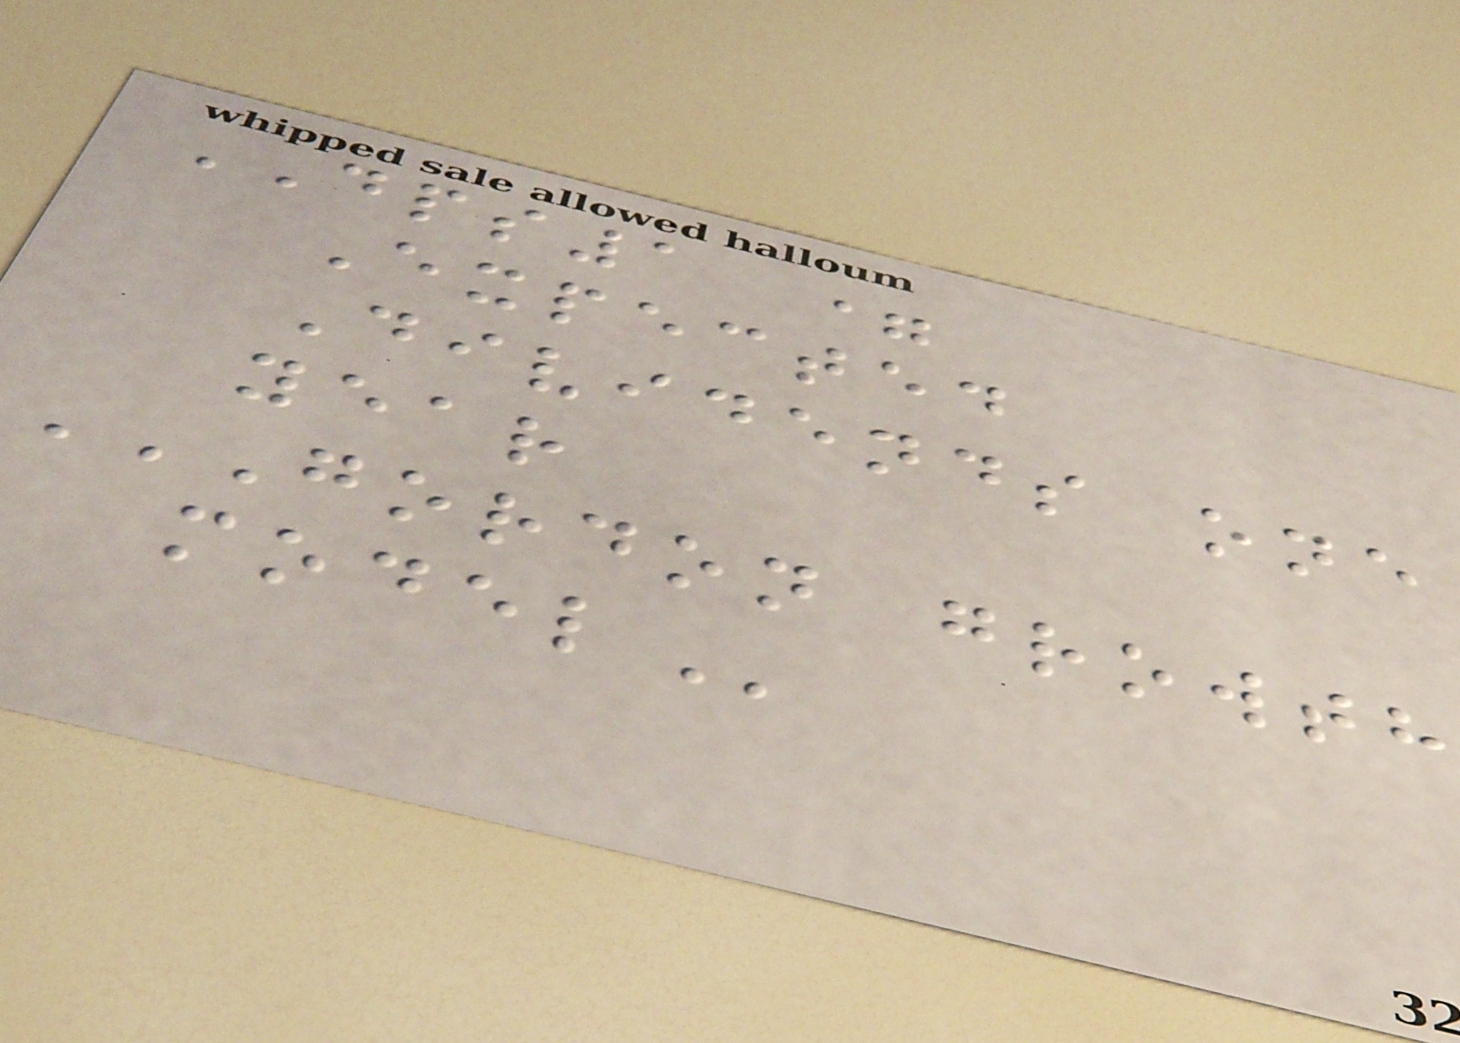DPS1 =
Expected
Dividends one
year
GORDON GROWTH
MODEL
